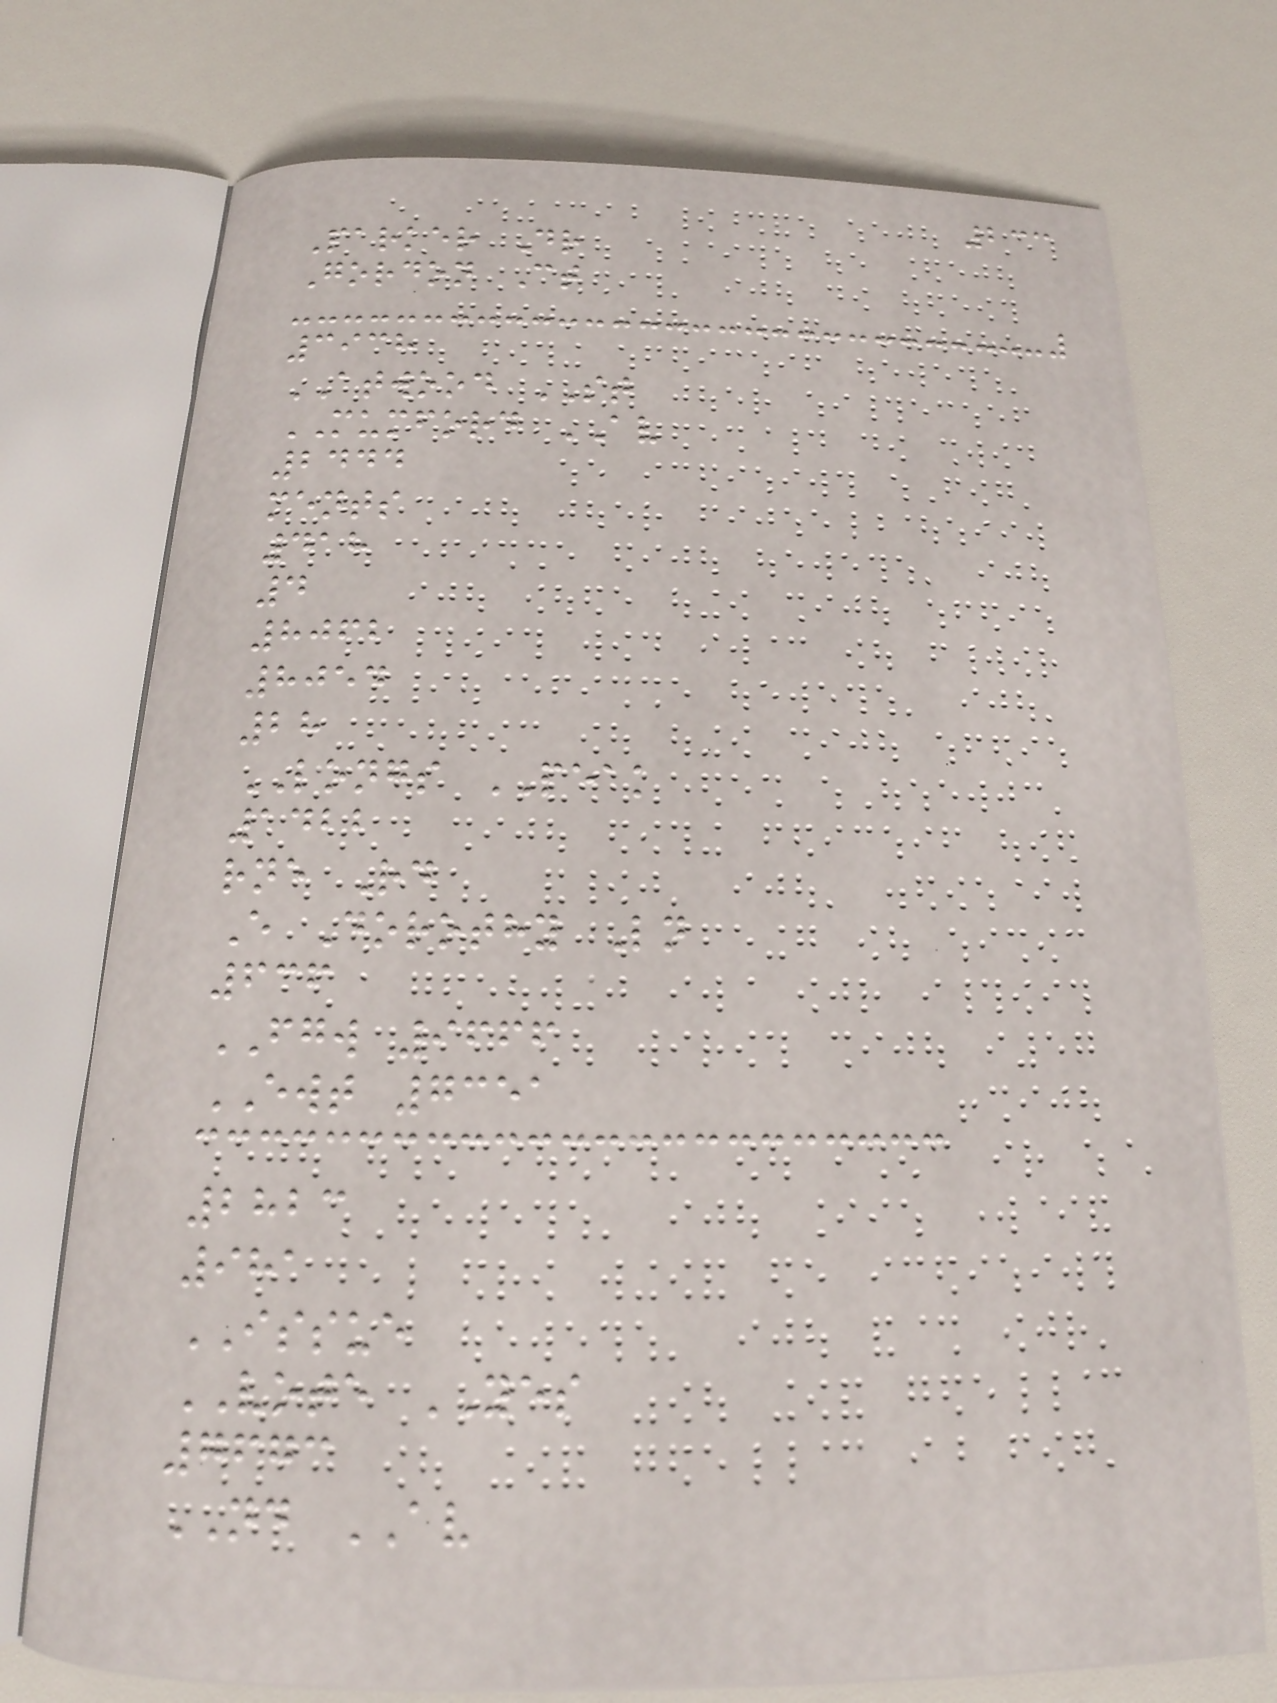233
Parker Dr
Gordon Ct
3938
ATWOOD ST
MUMFORD AV
2444
ments
418
4
8062
8054
28
LONGS PEAK
1422
rne Rd
E Dorothy Ln
636
FGW 9666
EWT 7351
2823
981
ISSUE
VOTE YES
7673
ND AV
